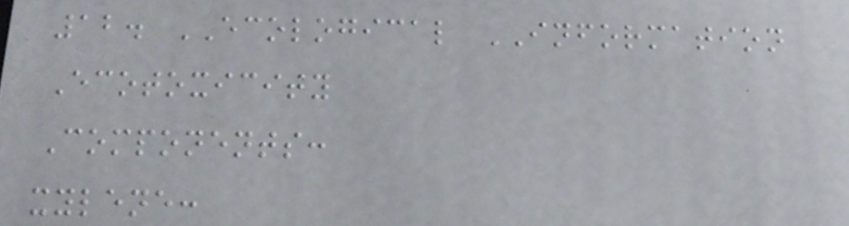12. ECOLOGICAL INFORMATION
Ecotoxicity
Components:
xylene:
